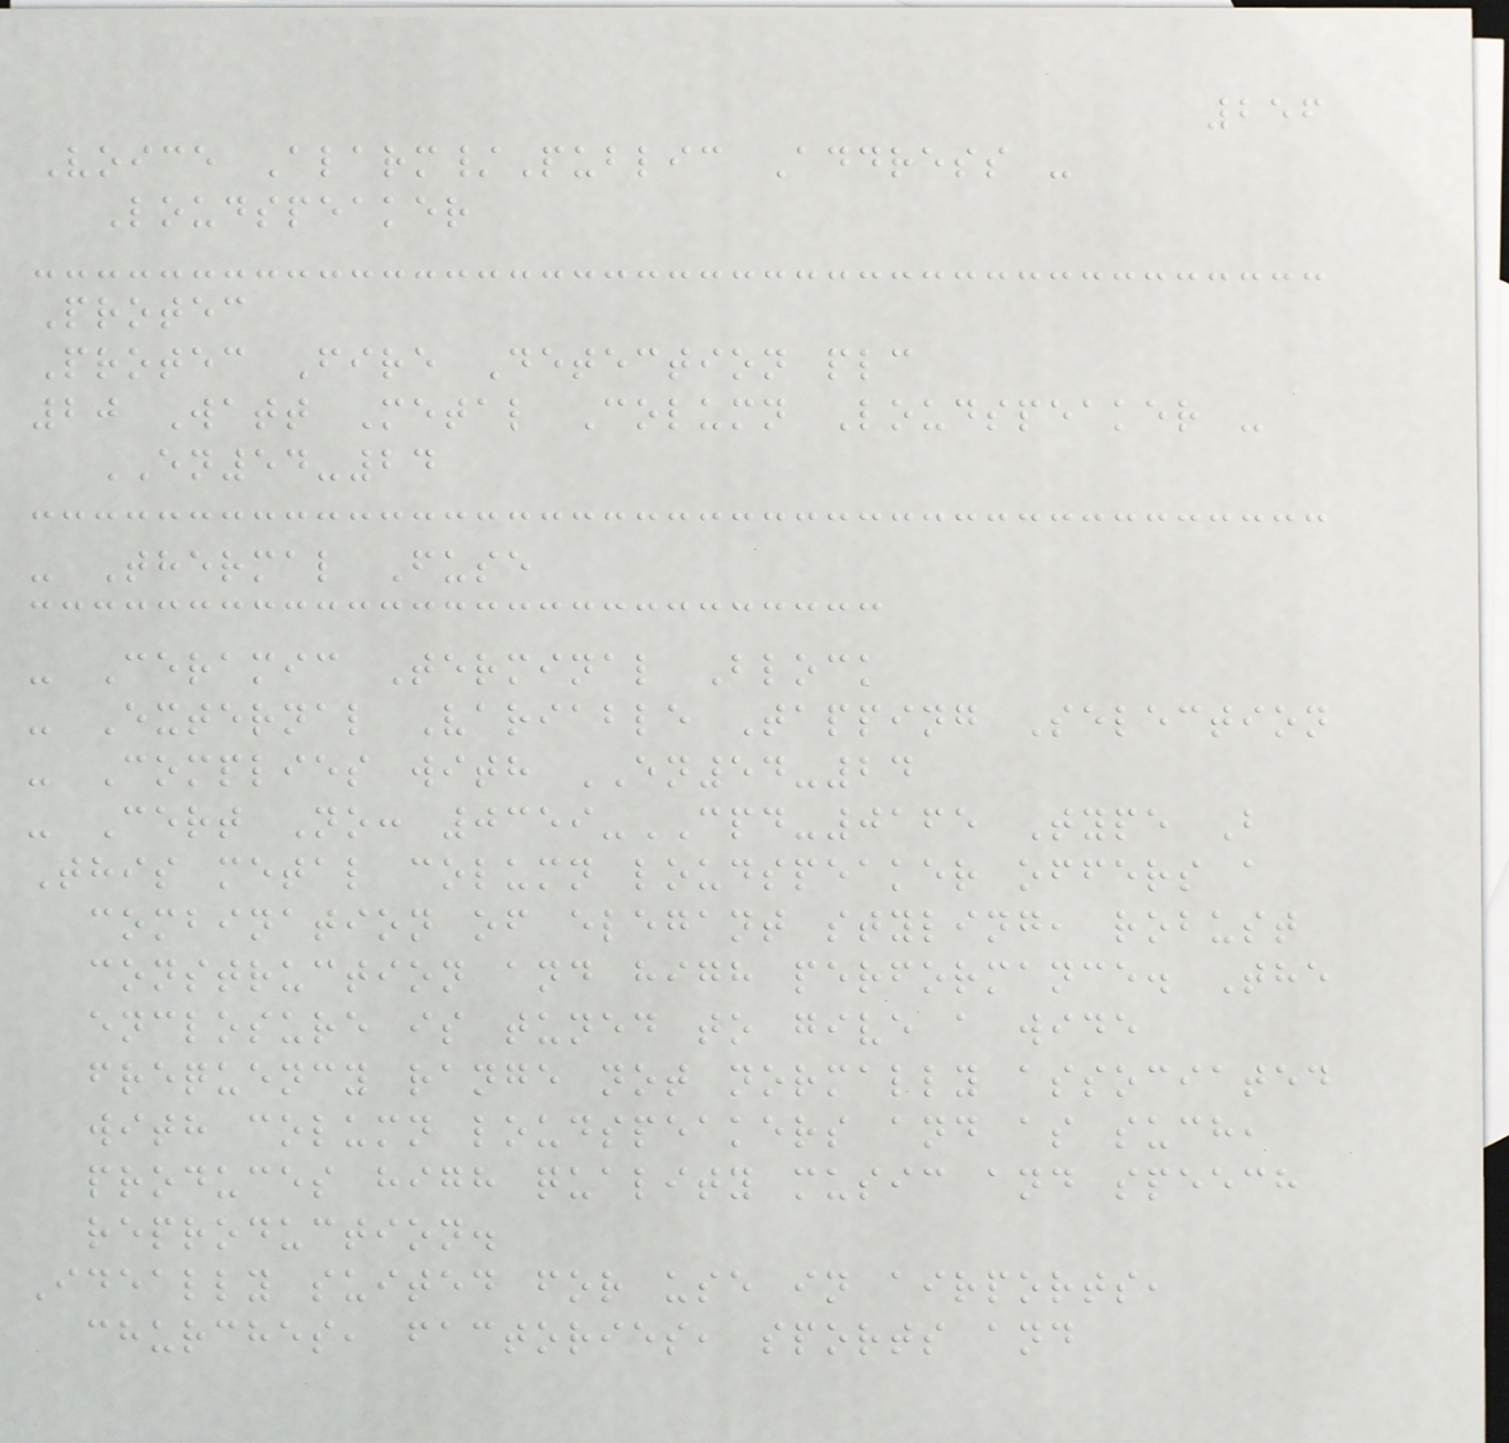256
Voice Alarm/Public Address -
Loudspeaker
Protec
Protec Fire Detection plc
20 Watt Metal Column Loudspeaker -
EN54-24
- Thermal Fuse
- Ceramic Terminal Block
- External Variable Tapping Selection
- Complies with EN54-24
- Cert No: 0359-CPD-0165 Type B
This metal column loudspeaker offers a
combination of elegant styling, robust
construction and high performance. The
enclosure is tuned to give a wide
frequency range not normally associated
with column loudspeakers and as such,
produces high quality music and speech
reproduction.
Ideally suited for use in airports,
churches, factories, sports and
